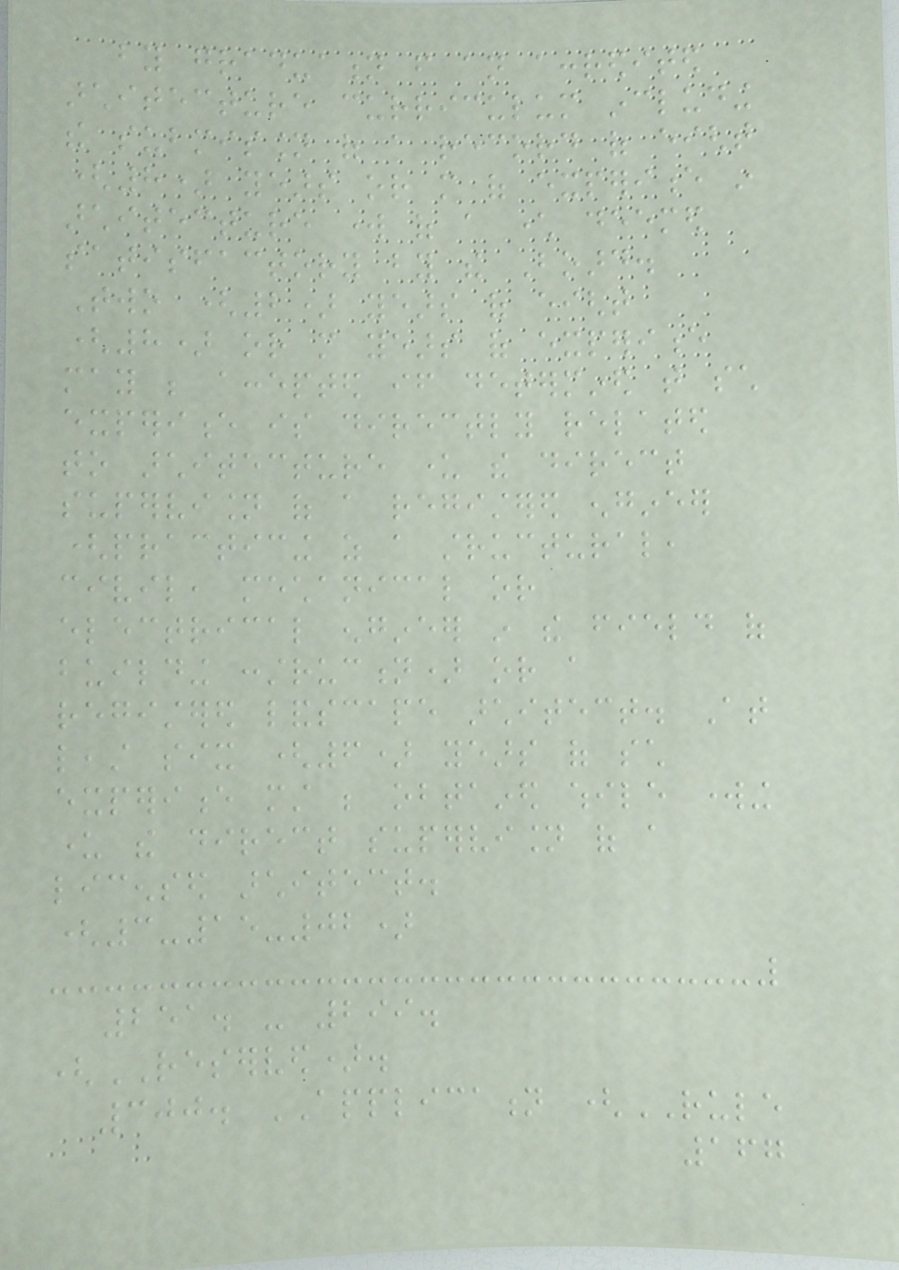by graduation from an accredited
architecture curriculum including
the submission of a record of eight
(8) years or more of experience in
architecture work of a character deemed
satisfactory by the Board.
Two (2) years of eight
(8) or more years of experience
may be accepted if determined that such
experience is directly related
to architecture under the direct
supervision of a registered engineer
(practicing as a structural,
civil, mechanical or
electrical engineer in the field of
building construction) or a
registered landscape architect. At
least six (6) years of such
experience must be obtained while working
under the direct supervision of a
licensed architect.
(3-15-02)
251. - 299.
(RESERVED).
300. APPLICATION (RULE
167
